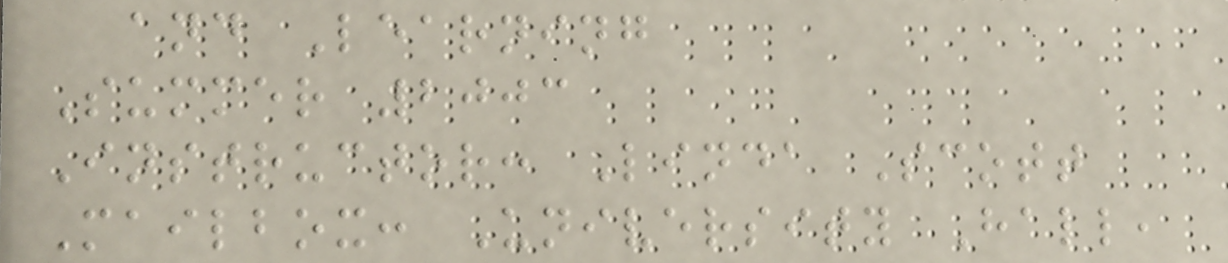and Learning
Summer 2003
Instructor: Linda Scott
Mailbox: University Hall,
